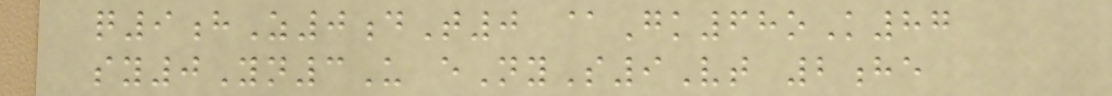q9hZ0dT0 @Gk68oK87
sy0Yn3U eNyS9Vt 2he
